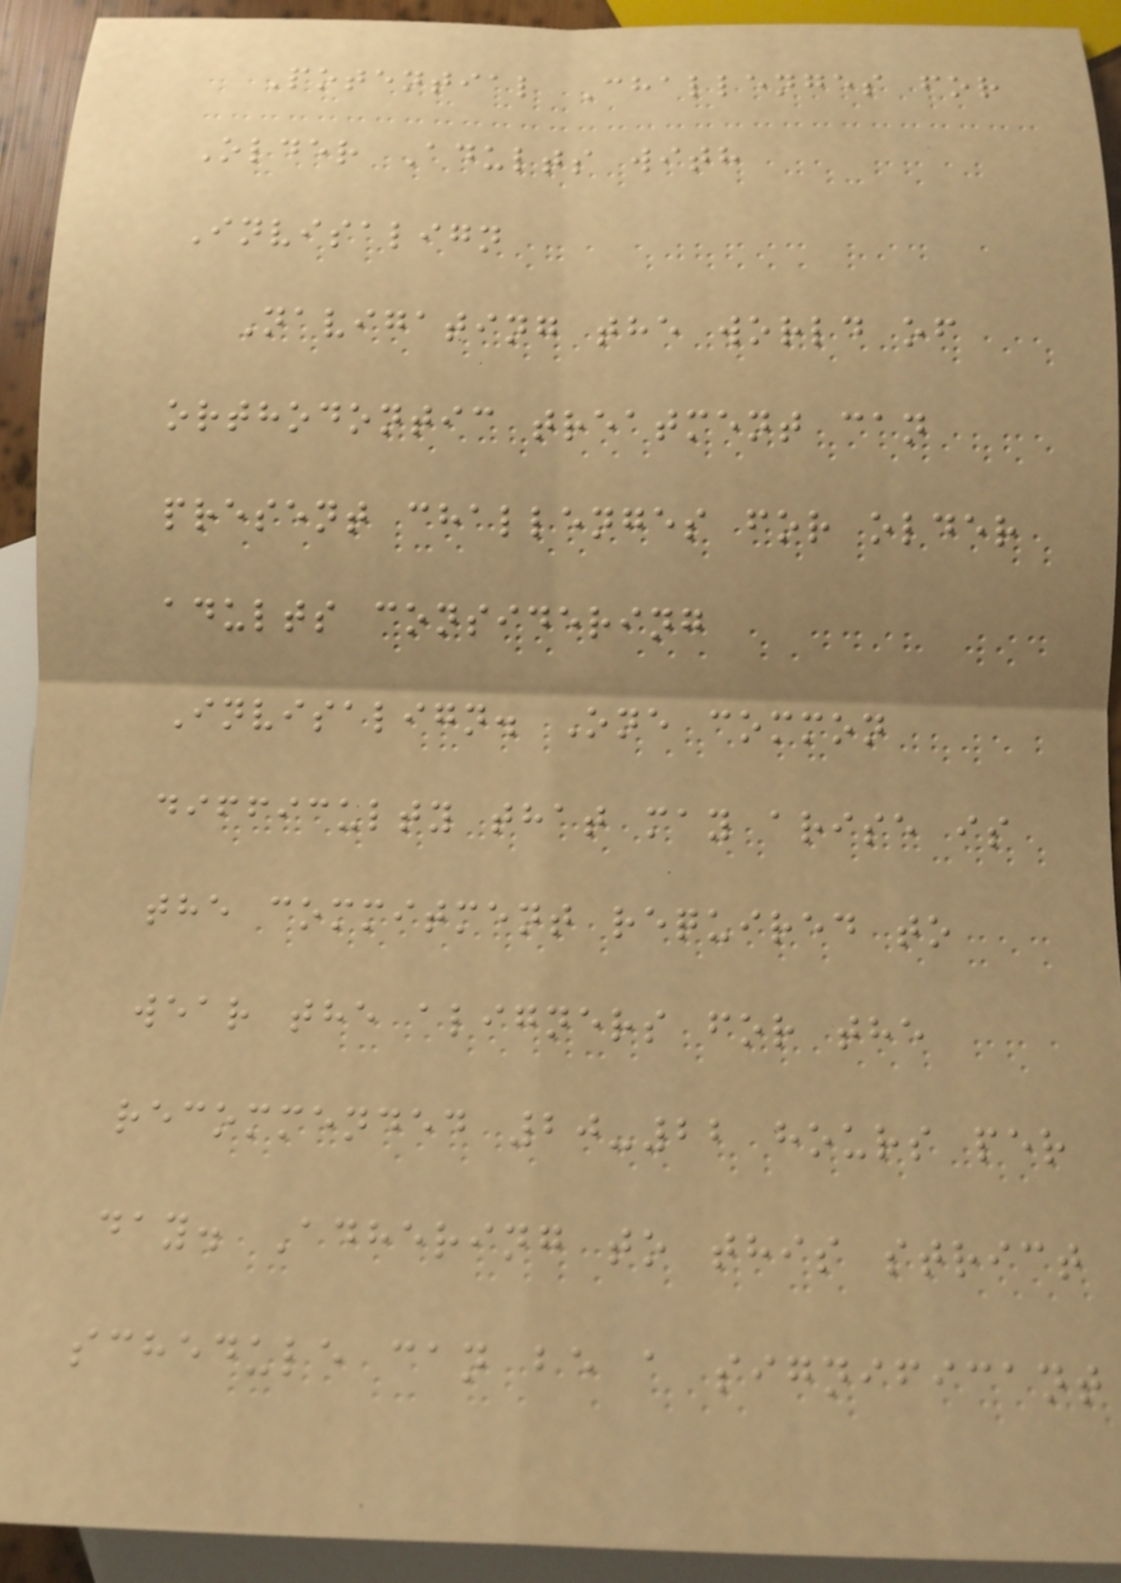Potential Challenges for
Older Adults with
Invisalign
Navigating the world of
orthodontic treatment can
present challenges for older
adults considering
Invisalign. One common
difficulty that may arise is
the commitment required to
wear the aligners for the
recommended 20-22 hours per
day. Adhering to this strict
schedule can be a significant
